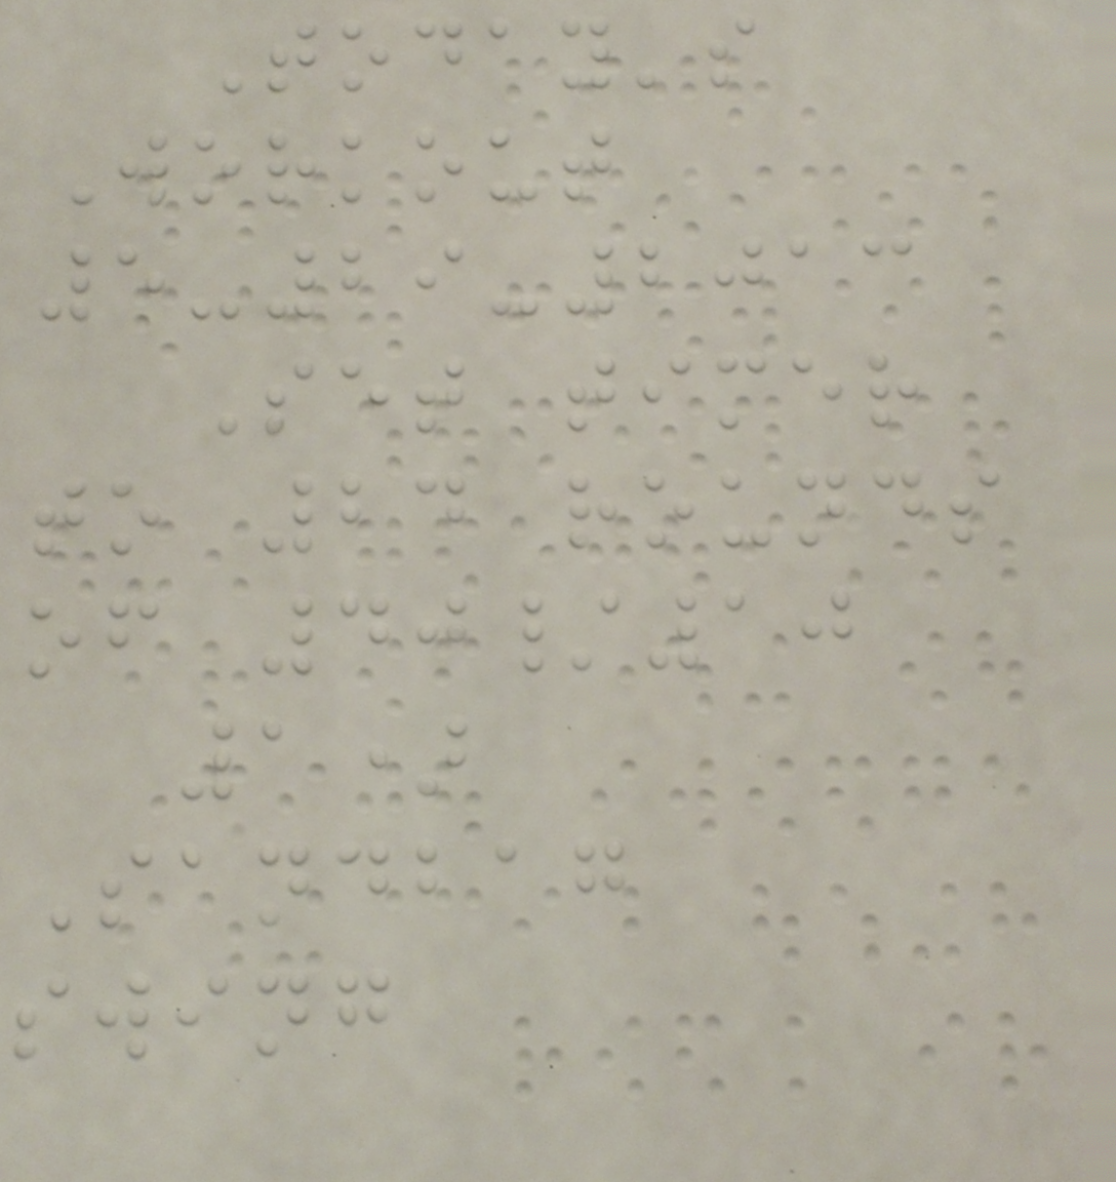Today's
Workout
5-29-2013
Set timer
to 24 rounds
of 40/10
1)
Sandbag
swing
